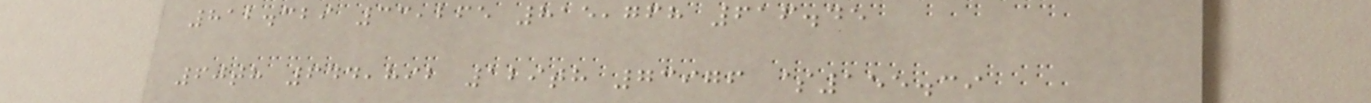812.329 33,265 815,768 616.45
60th 644,892 129th 73976 $155.39
